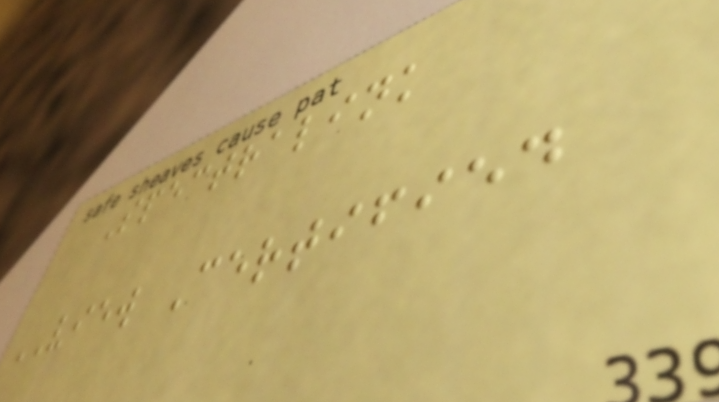Spectralink
VIEW Certified
